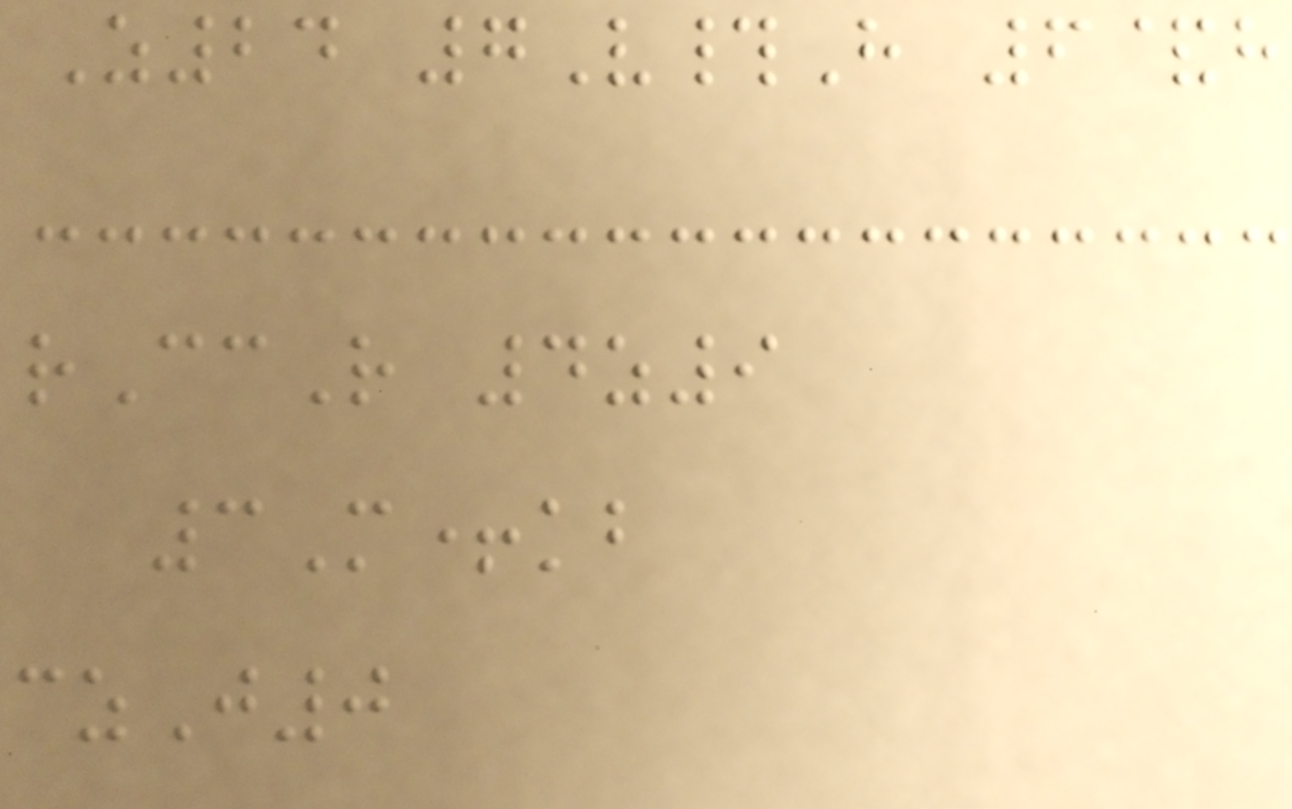Z24 7V#H 6&h
rCcR 4z9
3M+kb
czJ0
